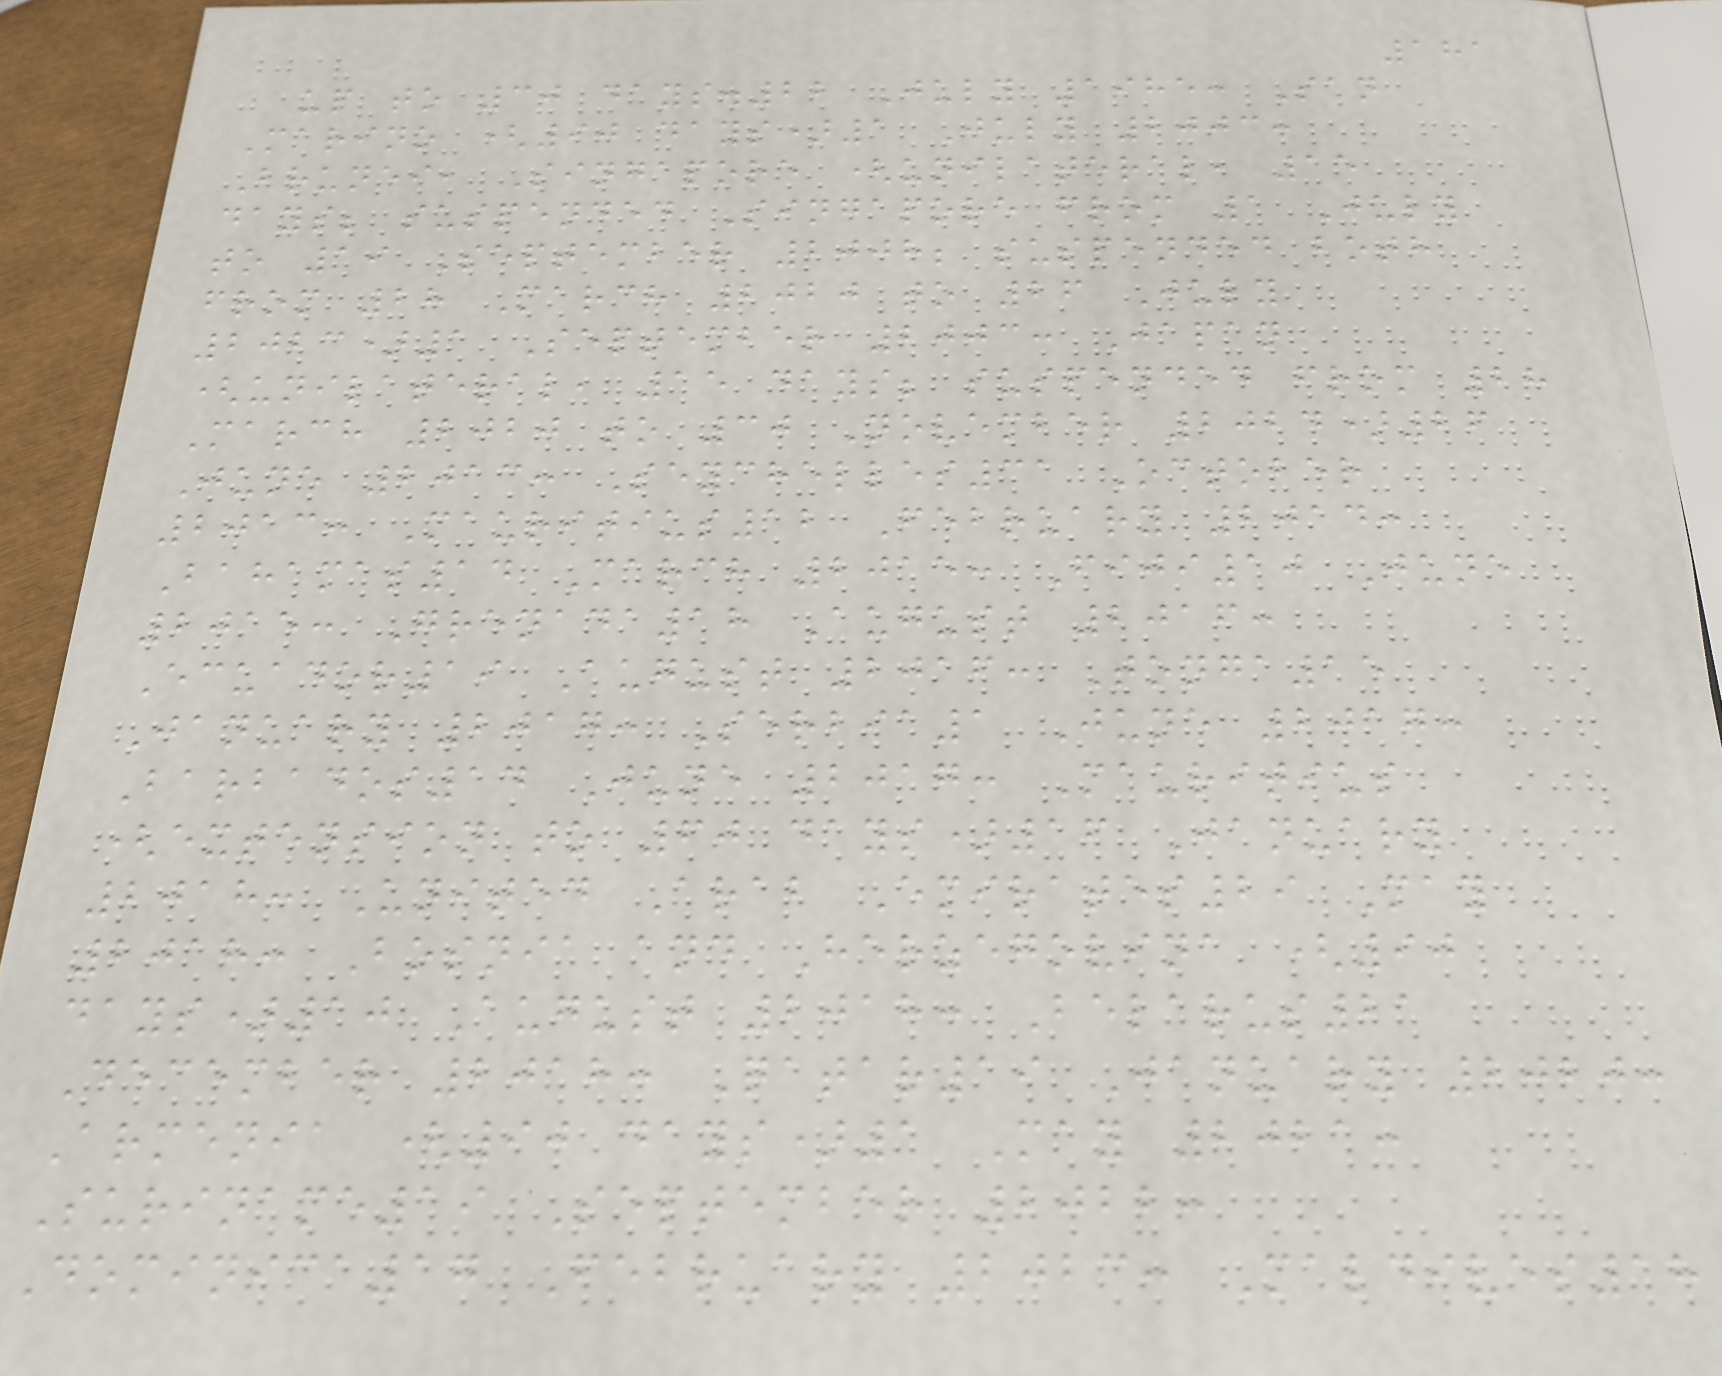181
up to 30 days.22 July 1985: San
Marino (90 days)1 July 2003:
Brunei, Singapore (unilateral, 15
days; suspended Singapore from 1 July
to 19 September 2008; suspended both
from 28 March 2020 to 26 July
2023)1 September 2003: Japan
(unilateral, 15 days; suspended from 28
March 2020 to 30 November 2024)26
June 2013: Seychelles31 October
2013: Mauritius12 February 2014:
Bahamas14 March 2015: Fiji10 June
2015: Grenada18 August 2016:
Ecuador19 August 2016: Tonga15
January 2017: Serbia1 June 2017:
Barbados14 June 2017: Mauritius
(extension to 60 days)16 January
2018: United Arab Emirates29 May
2018: Bosnia and Herzegovina (90
days)10 August 2018: Belarus21
December 2018: Qatar19 January 2020:
Armenia (90 days)1 May 2021:
Suriname19 September 2022:
Dominica17 February 2023: Maldives18
